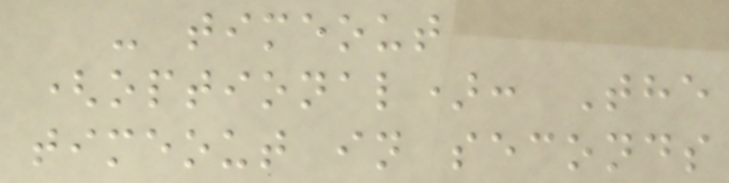- timeout
(optional): The
timeout in seconds
